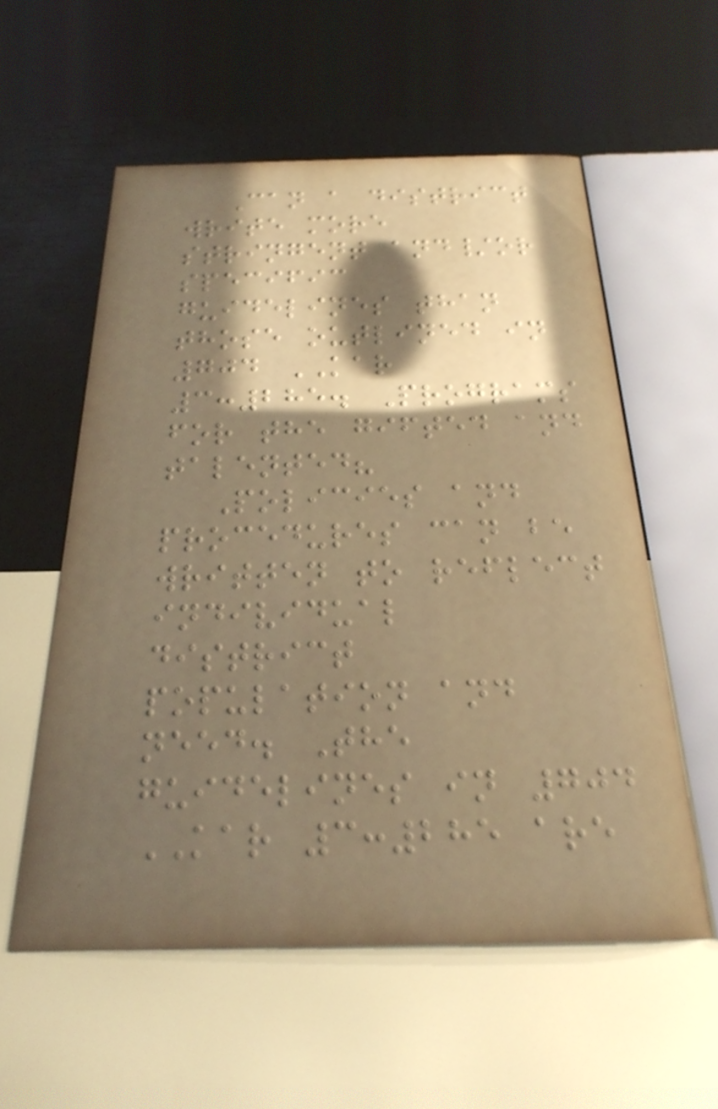Can a district
write more
stringent and/or
specific
guidelines than
those outlined in
704 KAR
3:285. Programs
for the gifted and
talented?
Policies and
procedures can be
written to reflect
individual
district
population and
need. The
guidelines in 704
KAR 3:285 are
